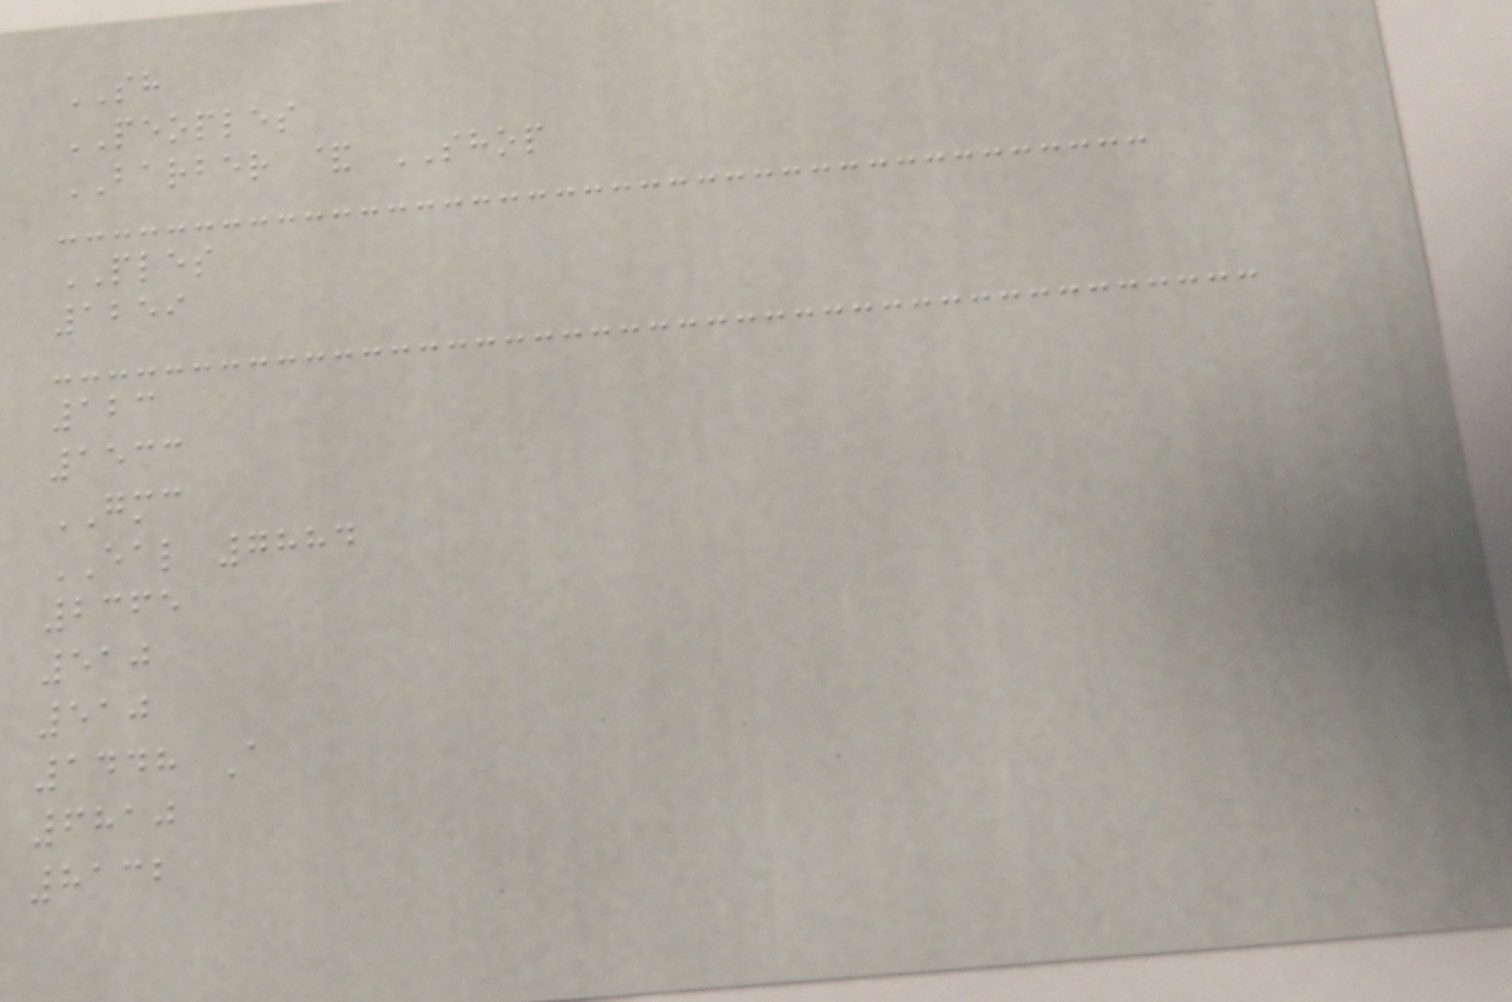SH
PEOPLES
BARBER & SHOP
PLES
1259
123
1533
GMC
EAL 7884
2365
510
510
1448 A
6810
8132
